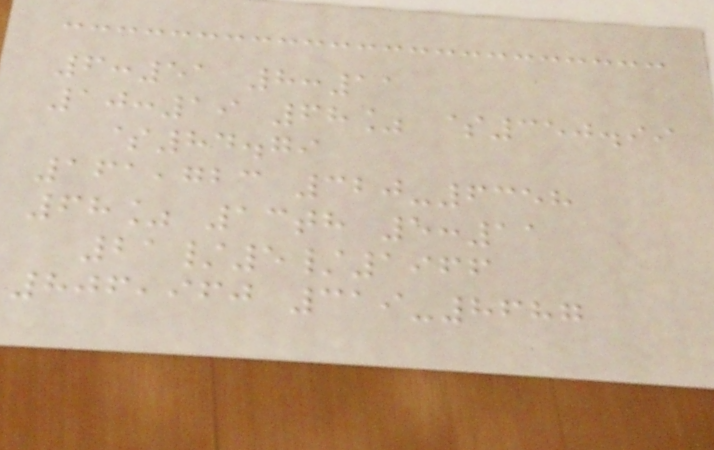6:51 8:11
10:19 68% $350.99
$84.79
161,723 320-6358
68% 13th 5:11
21/5/1966
806,960 319-8687
